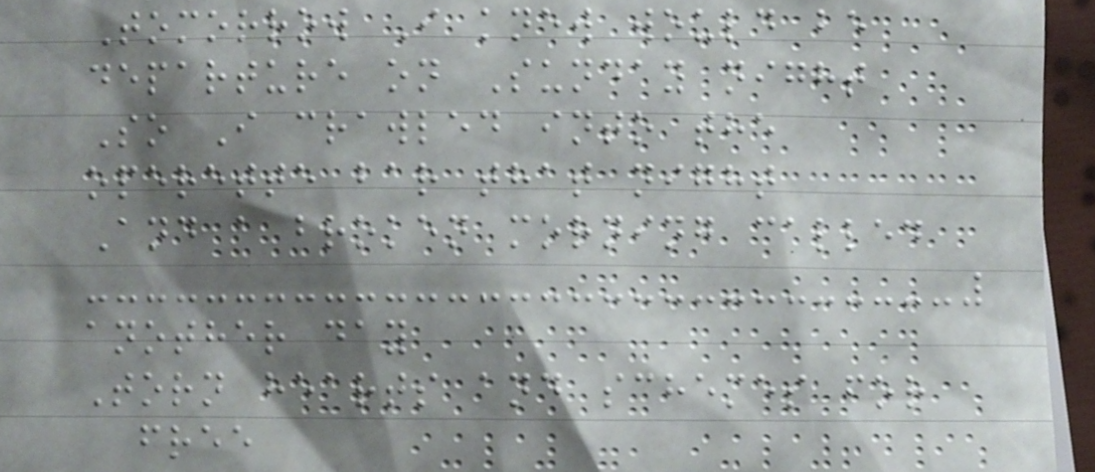Tomorrow I knew would be
departure on Sunday night
So I crawled into the
operette bar that night
And a broken morning called
another day
Torn hearts and schemes for
free
